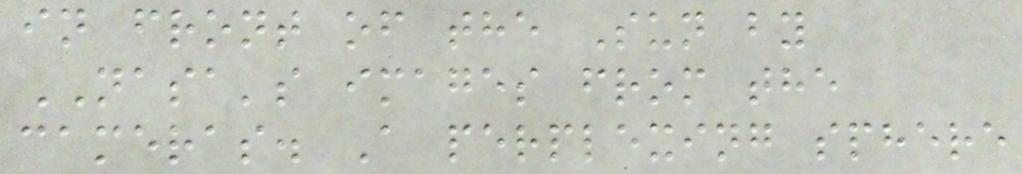in front of the Sun by
NASA's images from the
cameras. A perplexing sphere
